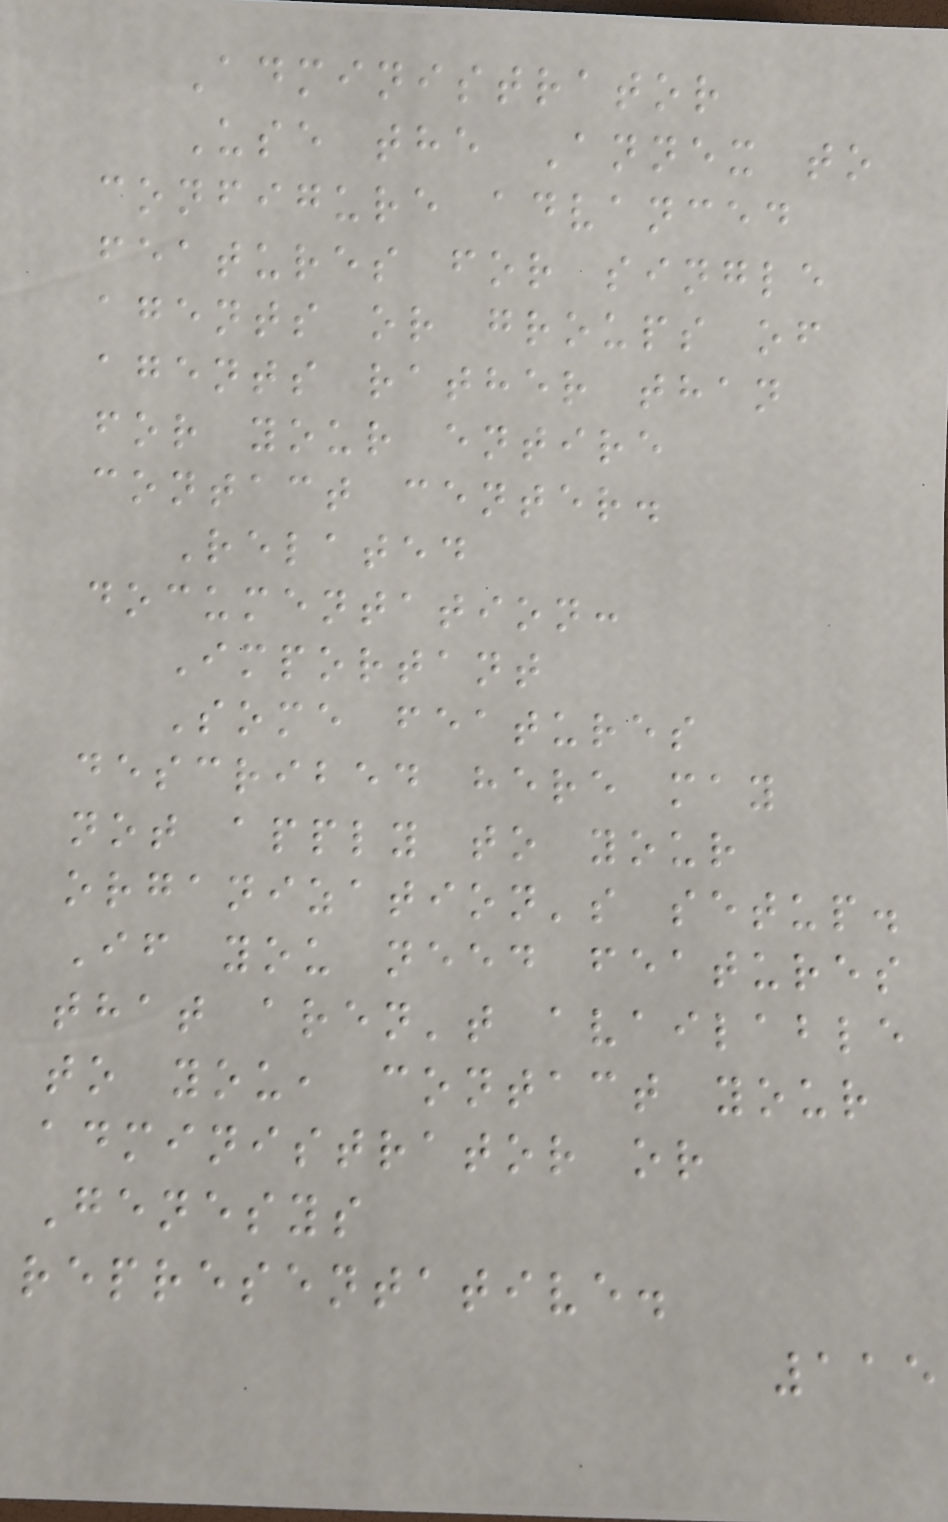Administrator
Use the Annex to
configure advanced
features for single
agents or groups of
agents rather than
for your entire
contact center.
Related
documentation:
Important
Some features
described here may
not apply to your
organization's setup.
If you need features
that aren't available
to you, contact your
administrator or
Genesys
representative.
115
